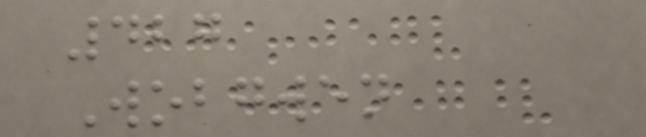427
Wobgwen
